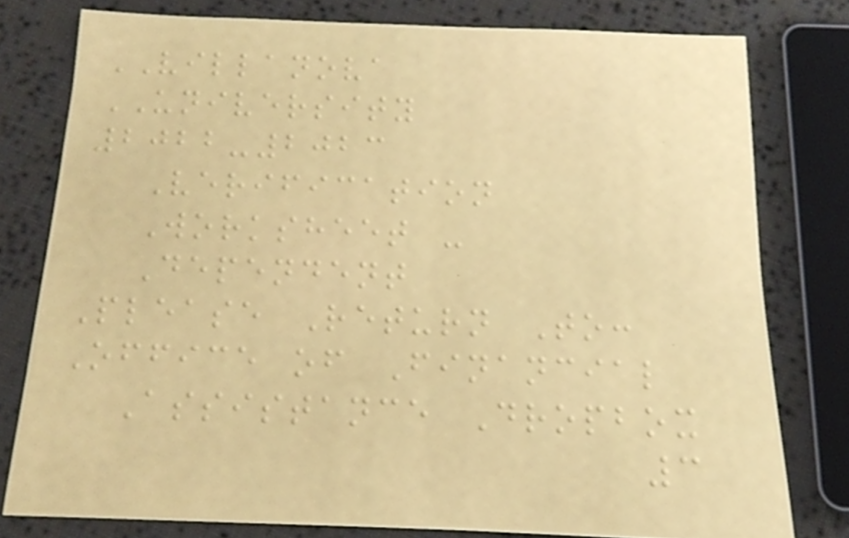VILLANOVA
UNIVERSITY
2022-2023
Verification
Worksheet -
Dependent
Please Return To:
Office of Financial
Assistance Dropbox
3
